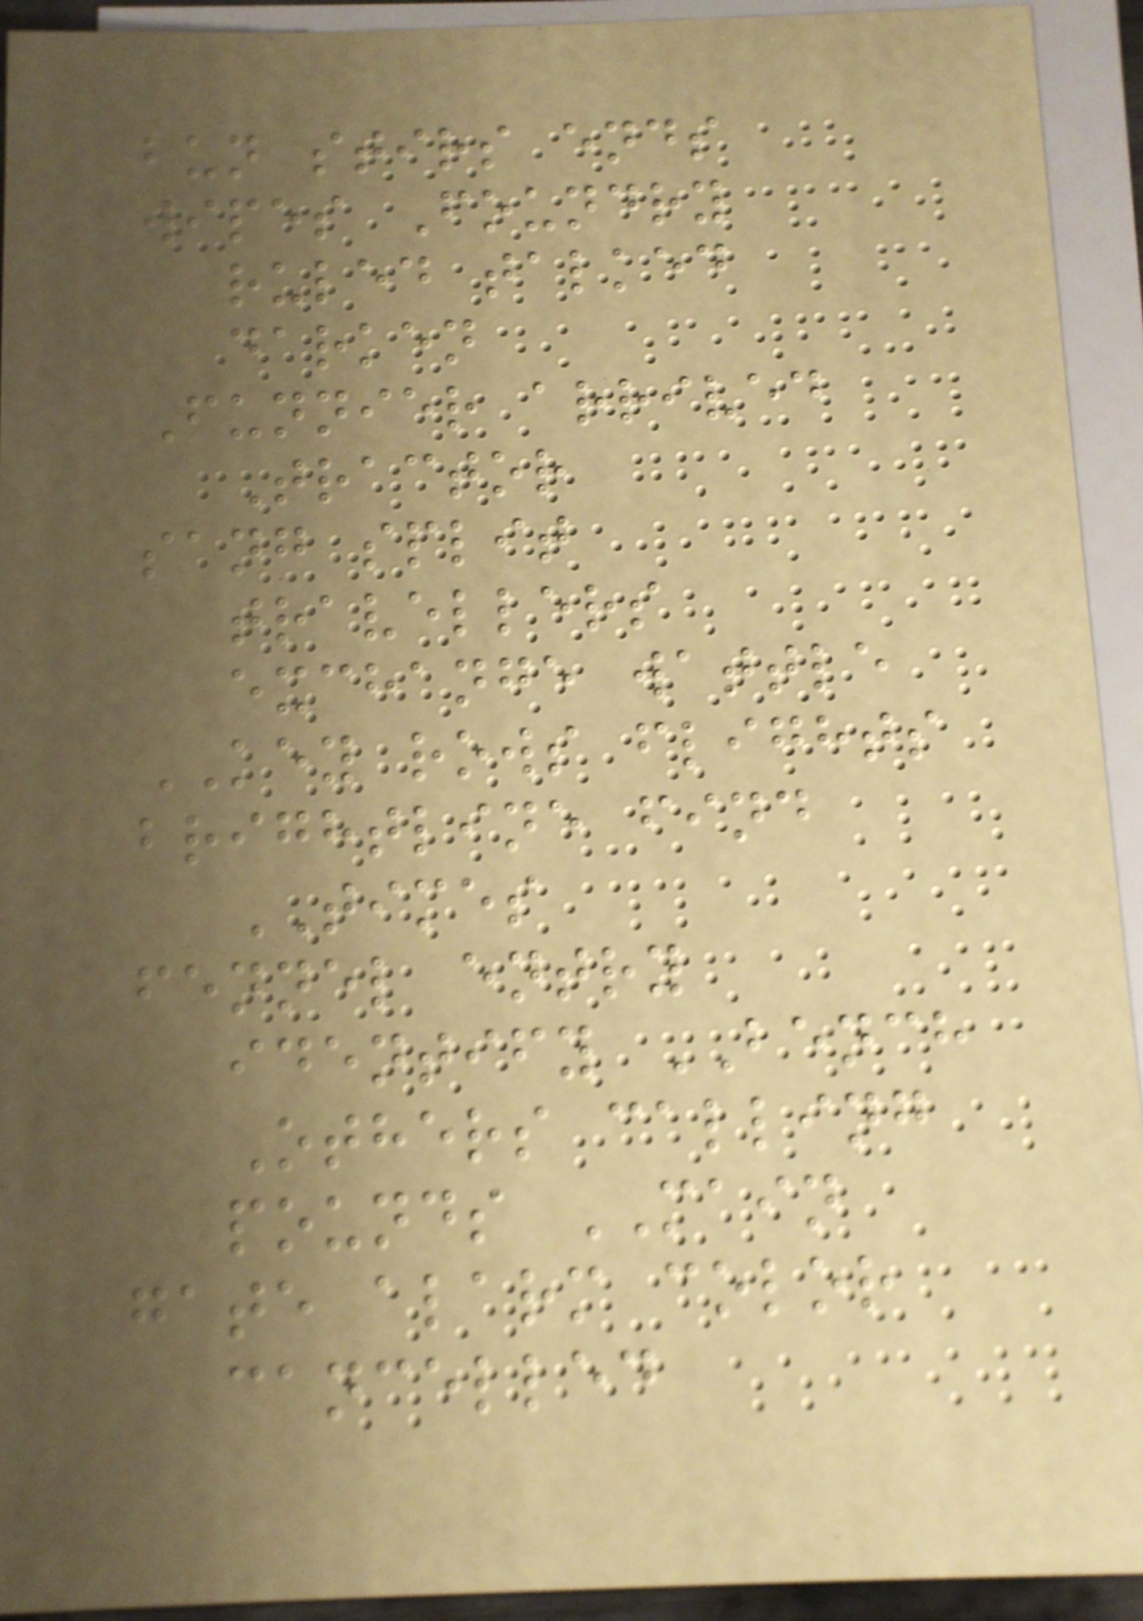bun stirs ends
wipes Foundry
ruled talked
darken
Funnier arrived
Tractor
sang split
travellers
exchange wattle
KEY rows flights
brightline find
TIMES
fennel entry
identify BENCH
Others calling
pounds MAIN
gate alarm color
cancelled
